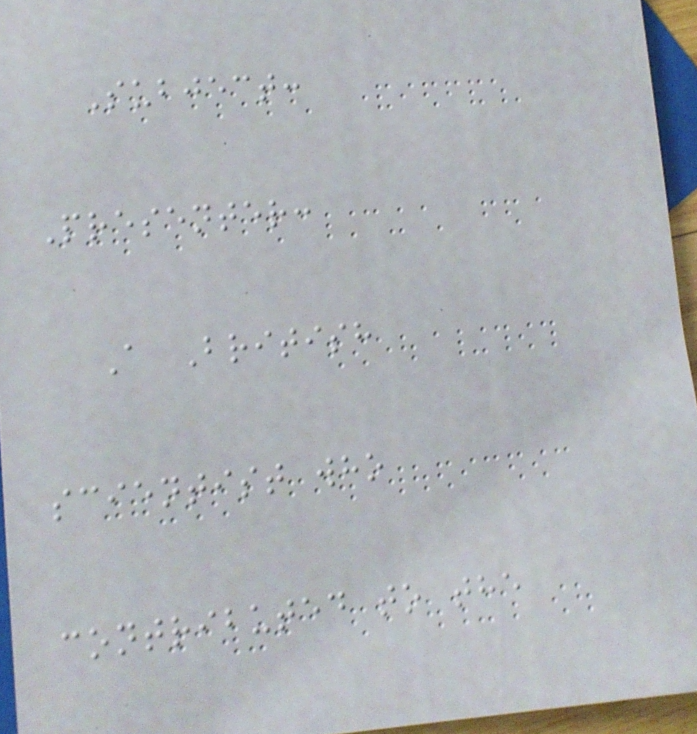Subject:
Presenter:
A British
scientist who
contributed to the
